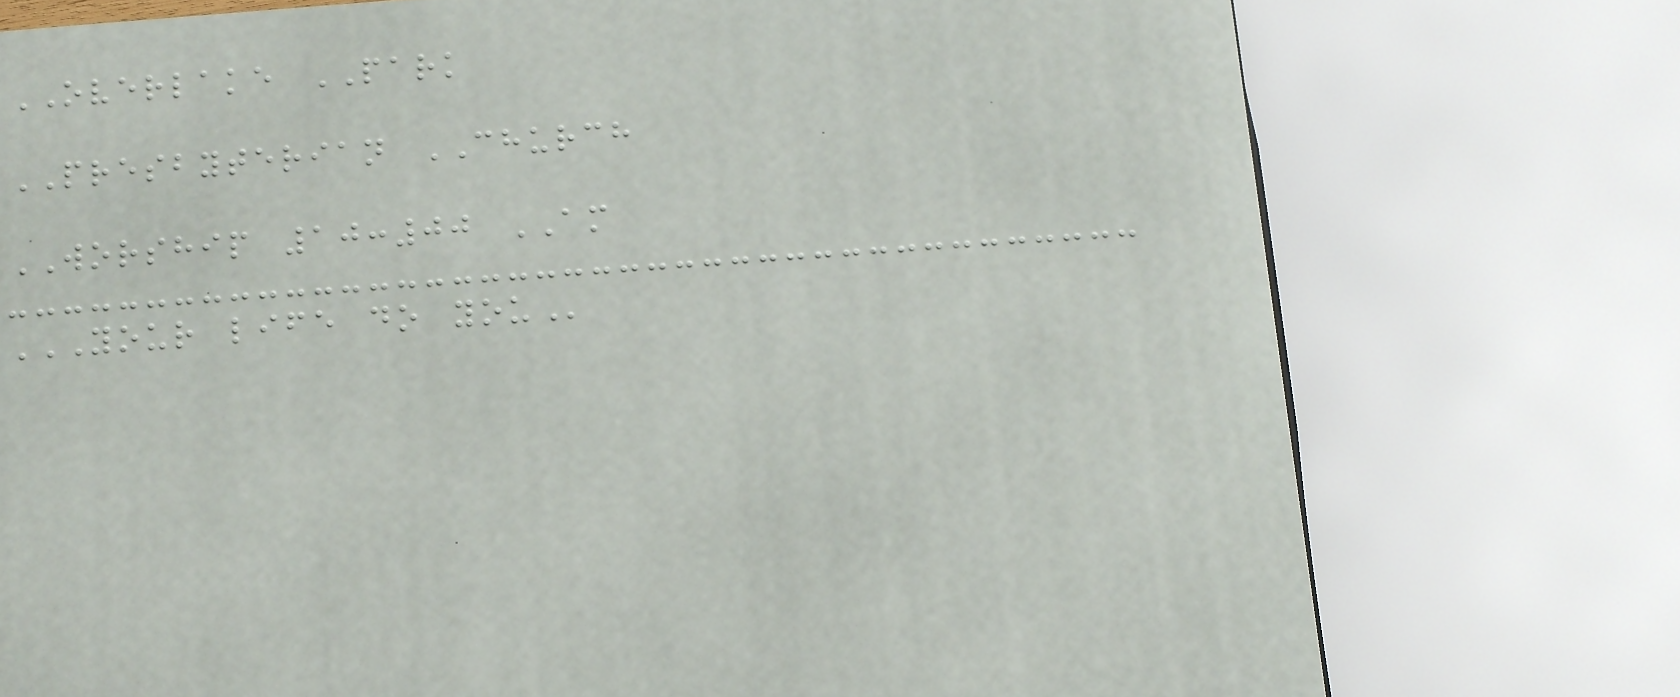OVERLAKE PARK
PRESBYTERIAN CHURCH
WORSHIP 10:00 AM
YOUR LIFE DO YOU
